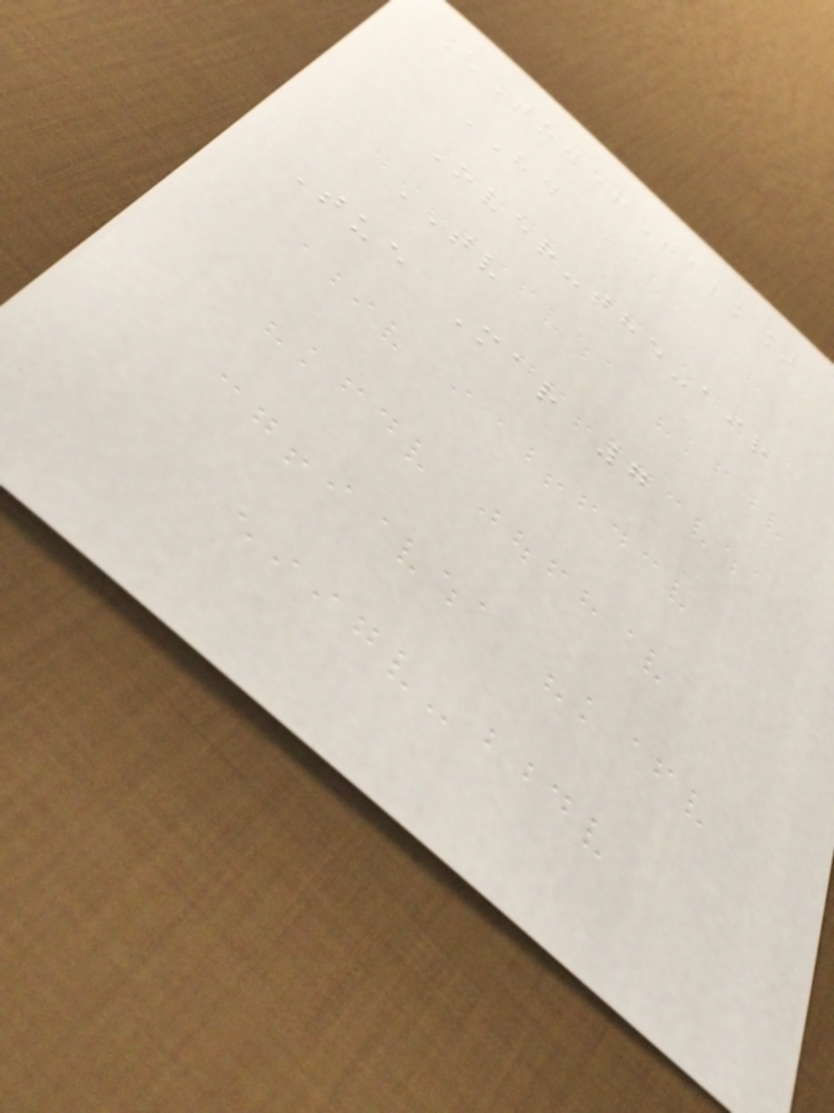[TowerTalk]
HD
Over-the-air
TV
Tue Mar 7
